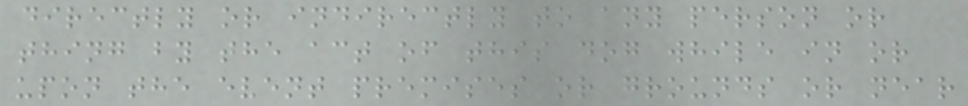directly or indirectly to any person or
thing by the act of this dog while in or
upon the event premises or grounds or near
